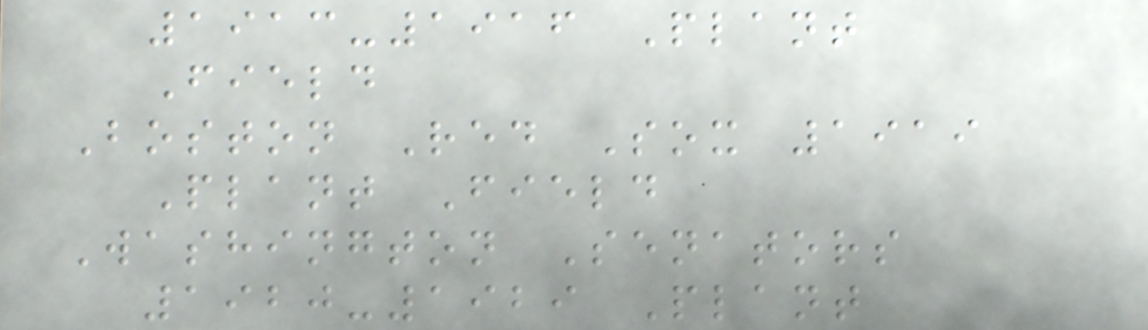1913-1916 Plant
Field
Boston Red Sox 1919
Plant Field
Washington Senators
1920-1929 Plant
